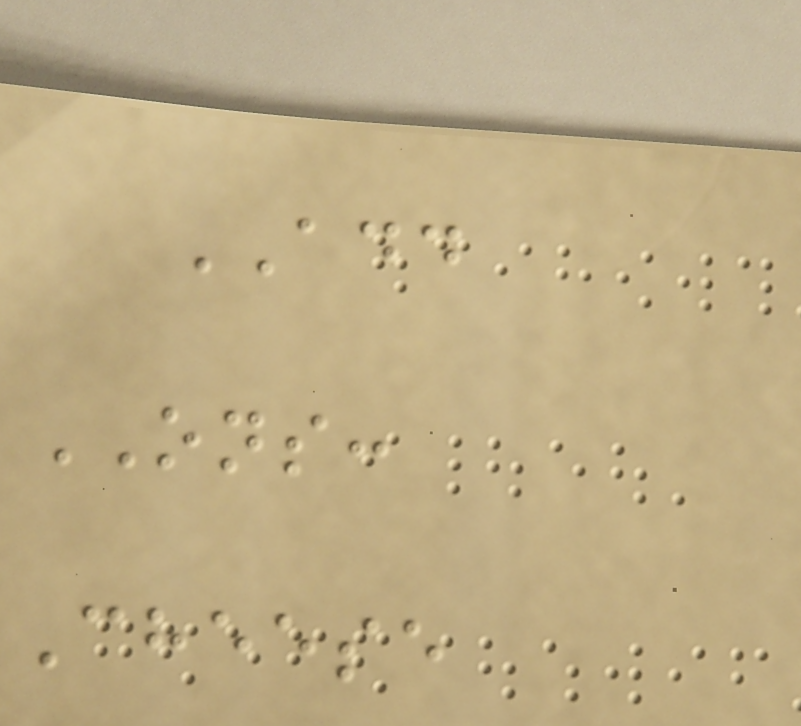ADD
ONS:
Cheese
